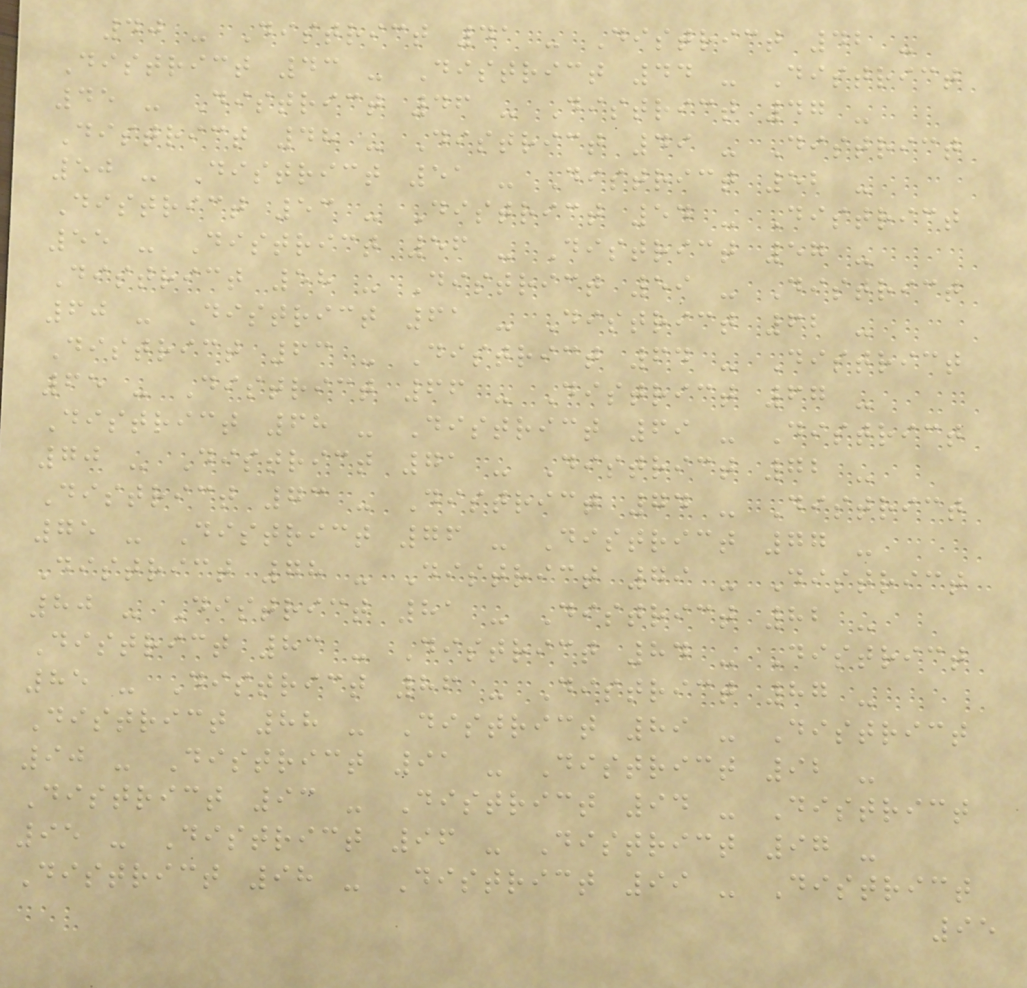40 - District 41 - District 42 -
District 43 - District 44 - District
45 - District 46 - District 47 -
District 48 - District 49 - District
50 - District 51 - District 52 -
District 53 - District 54 - District
55 - District 56 - District 57 -
District 58 - District 59 - District
60 - District 61 - District 62 -
District 63 - District 64 - District
65 - District 66 - District 67 -
District 68 - District 69 - District
70 - District 71 - District 72 -
District 73 - District 74 - District
75 - District 76 - District 77 -
District 78 - District 79 - District
80 - District 81 - District 82 -
District 83 - District 84 - District
85 - District 86 - District 87 -
District 88 - District 89 - District
90 - District 91 - District 92 -
District 93 - District 94 - District
95 - District 96 - District 97 -
District 98 - District 99 - District
95
